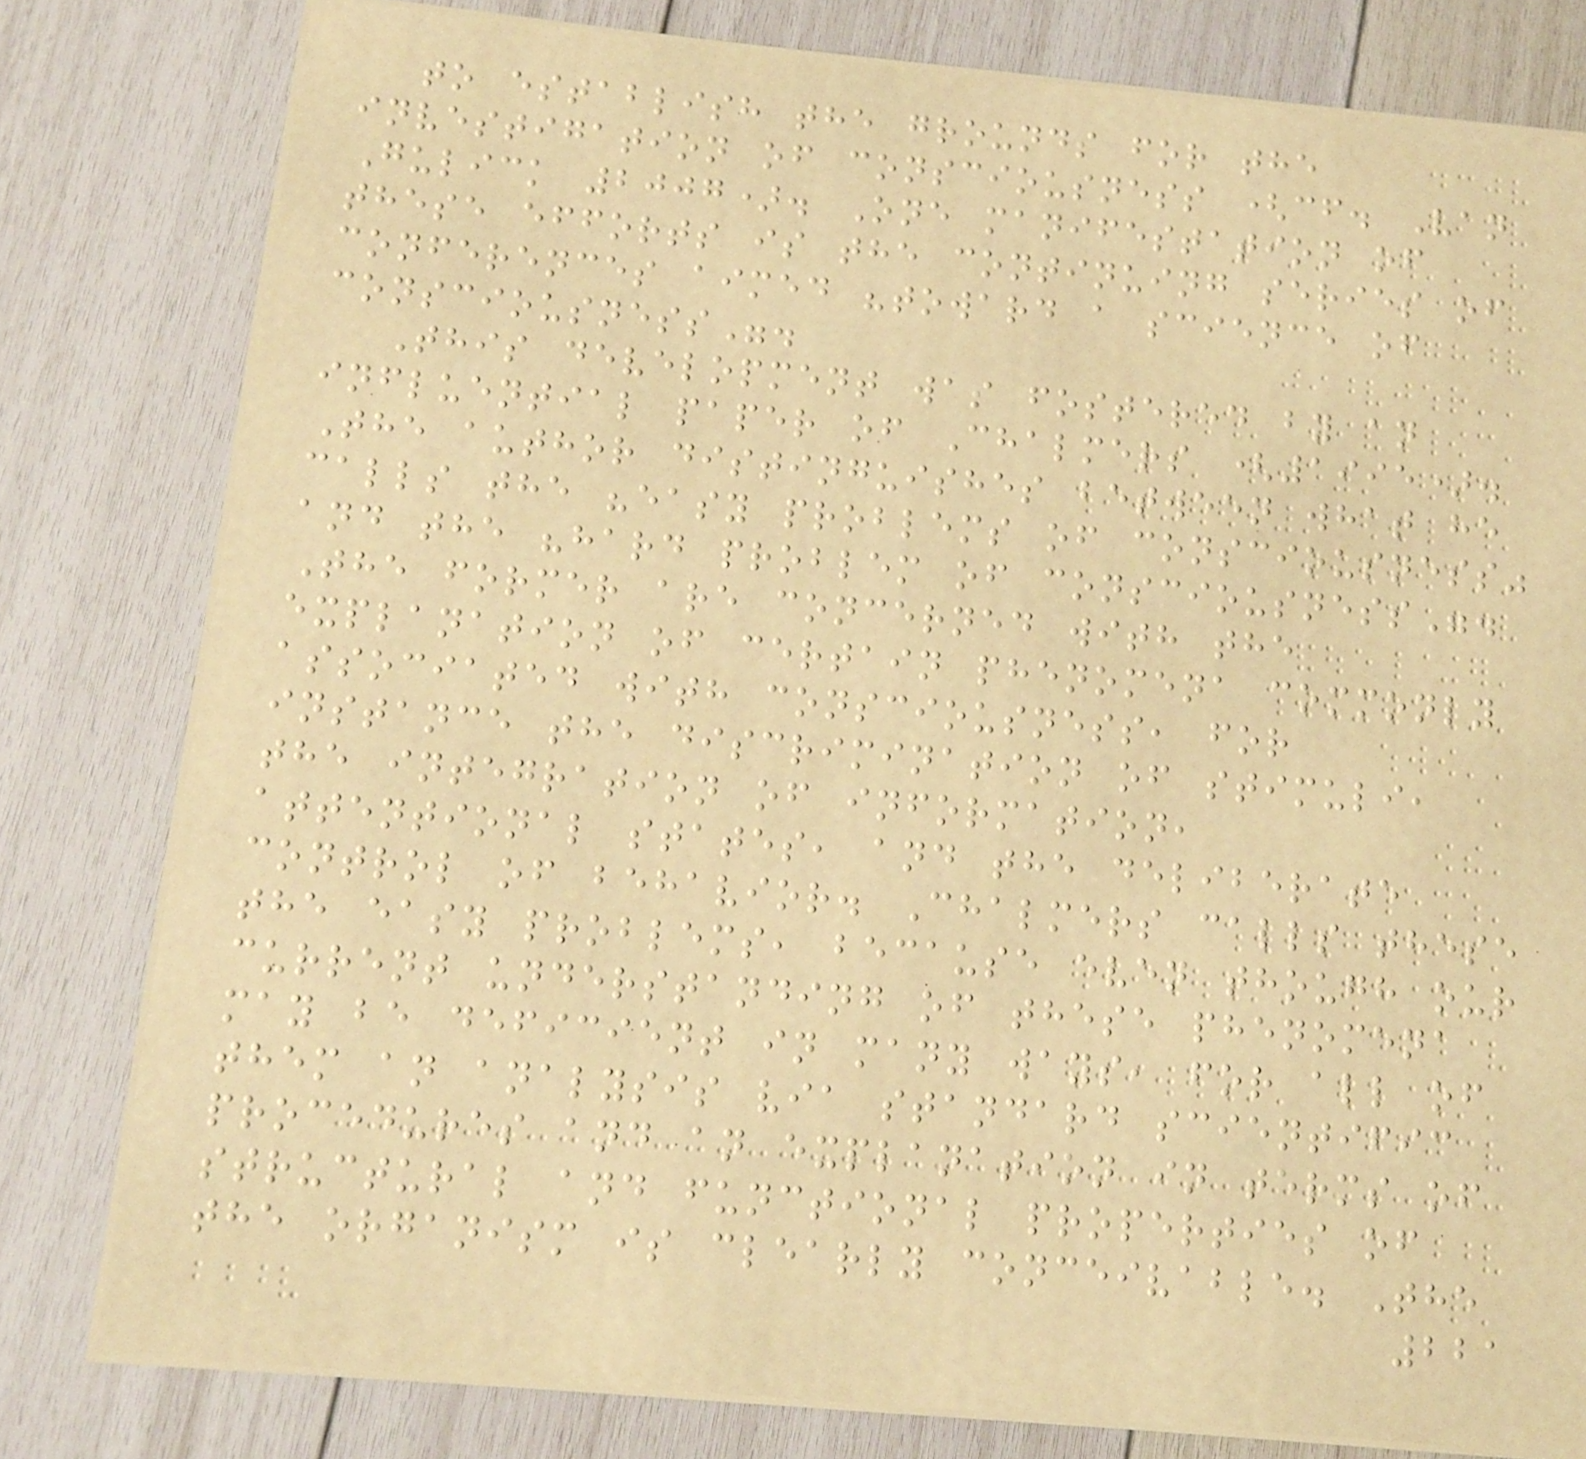to establish the grounds for the
investigation of consciousness (cf. Van
Gulick 2007). One manifestation of
these efforts is the continuing series of
conferences aimed "toward a science of
consciousness".
This development was fostered by an
influential paper of Chalmers (1995).
The author distinguishes between what he
calls the "easy problems of consciousness"
and the "hard problem of consciousness".
The former are concerned with the
explanation of certain phenomena commonly
associated with consciousness, for
instance the discrimination of stimuli,
the integration of information,
attentional states, and the deliberate
control of behavior. Chalmers calls these
the easy problems, because even though our
current understanding of these phenomena
may be deficient in many ways, for all of
them an analysis via standard scientific
procedures and an explanation in terms of
structural and functional properties of
the organism is clearly conceivable. The
221
